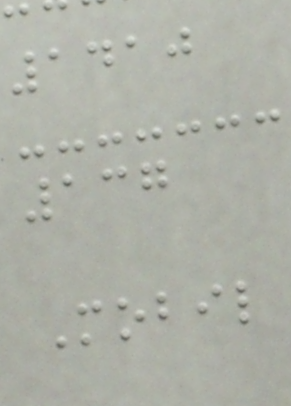1410
137
Mobil
